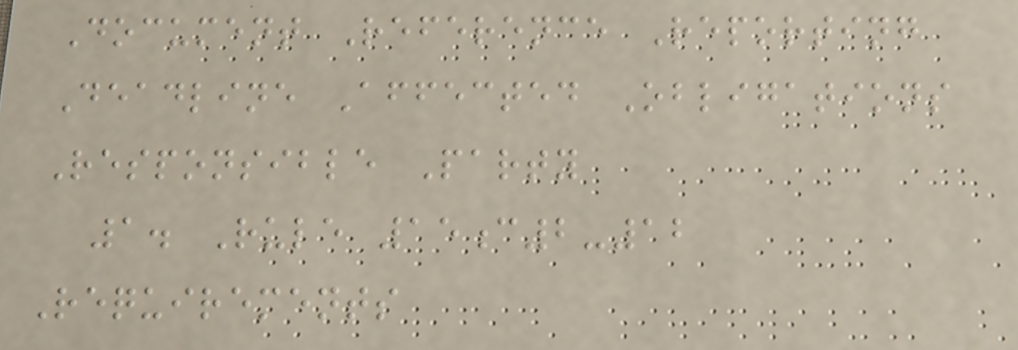Document Reference Reporting
Deadline Affected Obligations
Responsible Party
1. Rule 15c2-12
Requirements
